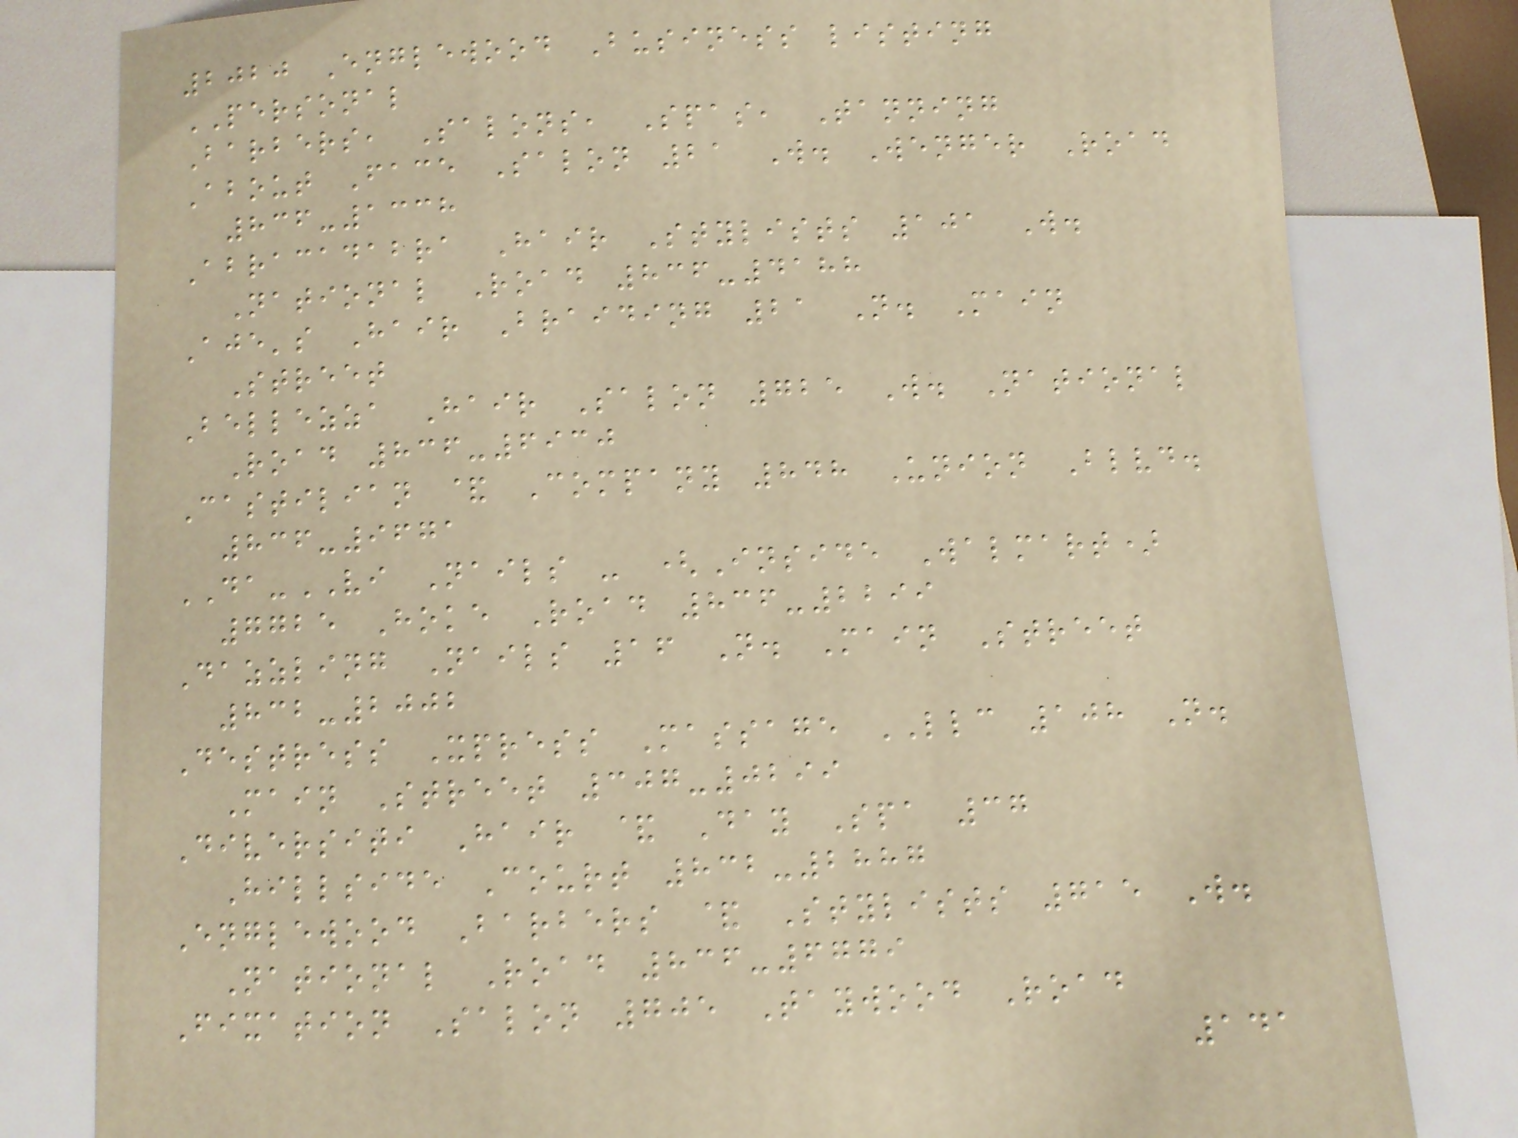2020 Englewood Business listing
PERSONAL
Barbers, Salons, Spas, Tanning
About Face Salon 21 W. Wenger Road
836-1338
Abracadabra Hair Stylists 101 W.
National Road 836-4188
Aje's Hair Braiding 21 N. Main
Street
Bellezza Hair Salon 725 W. National
Road 836-6930
Castilian & Company 848 Union Blvd.
836-9671
DA-VI Nails - (Inside Walmart)
7725 Hoke Road 836-2299
Dazzling Nails 16 N. Main Street
832-2002
Destress Xpress Massage LLC 108 N.
Main Street 307-0299
Diversiti Hair & Day Spa 37
Hillside Court 832-2887
Englewood Barbers & Stylists 715 W.
National Road 836-6779
Fixation Salon 705 Taywood Road
141
